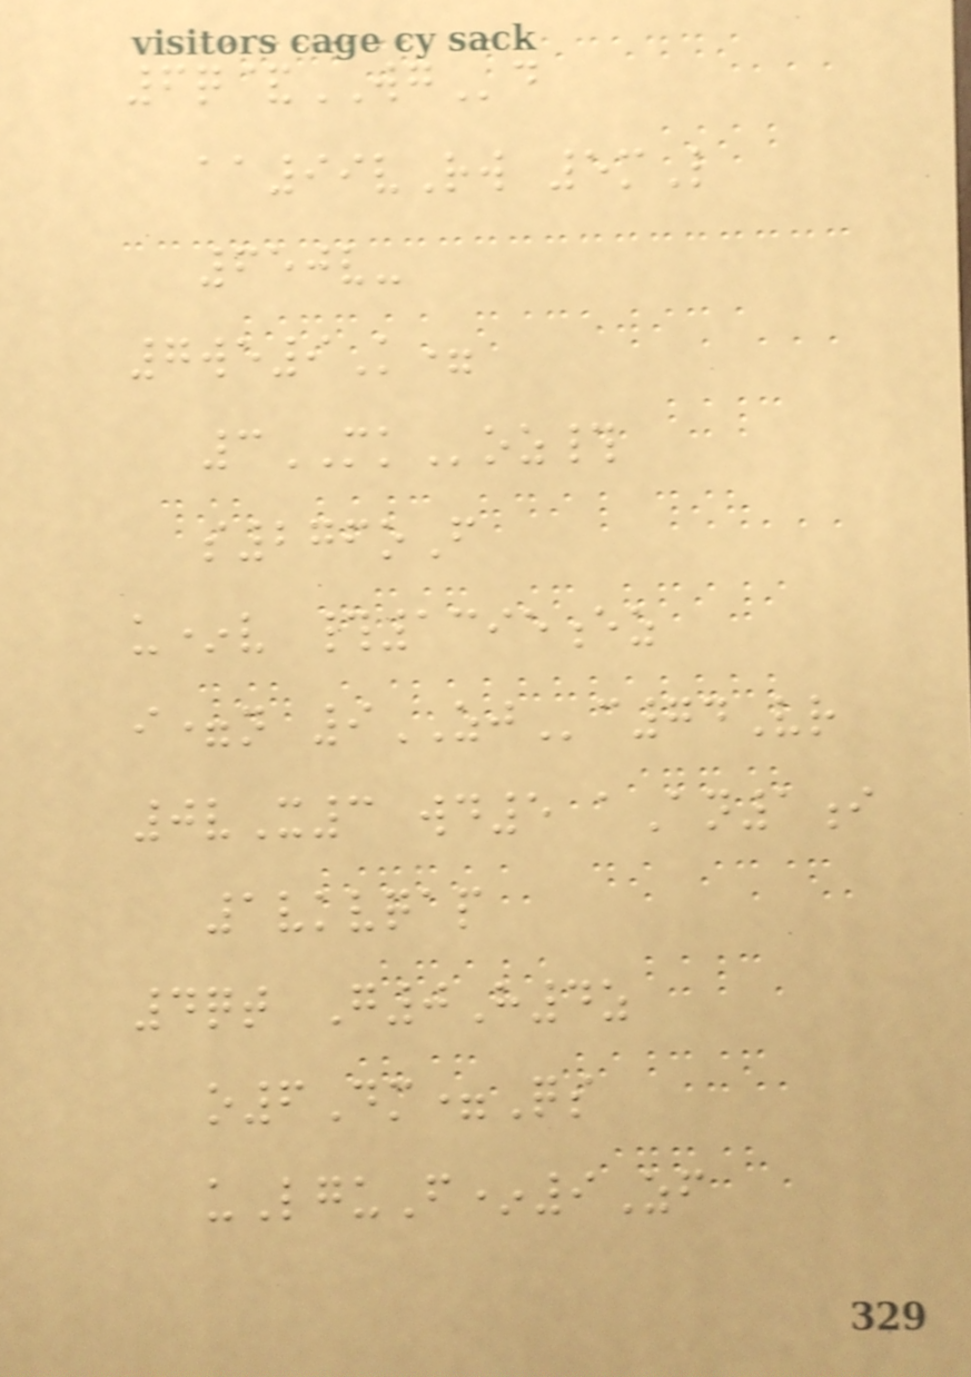6q&WGd
aa99vRw 5mL
650v-
7we9K=
3MKoz#
s276oF
u*v #1395ez
i=n 9ZJc74Vr
0vX3 wd5 aAn1i
1vkvqap
4qt G0H4z
o6Dm=Qs
uLguF*9Zf
